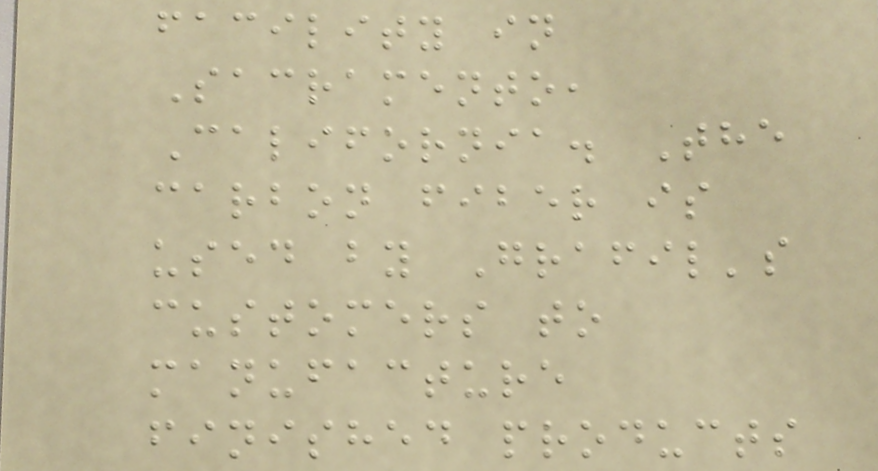facility in
Sacramento,
California. The
carbon fiber is
used by Grafil's
customers to
manufacture
finished products
